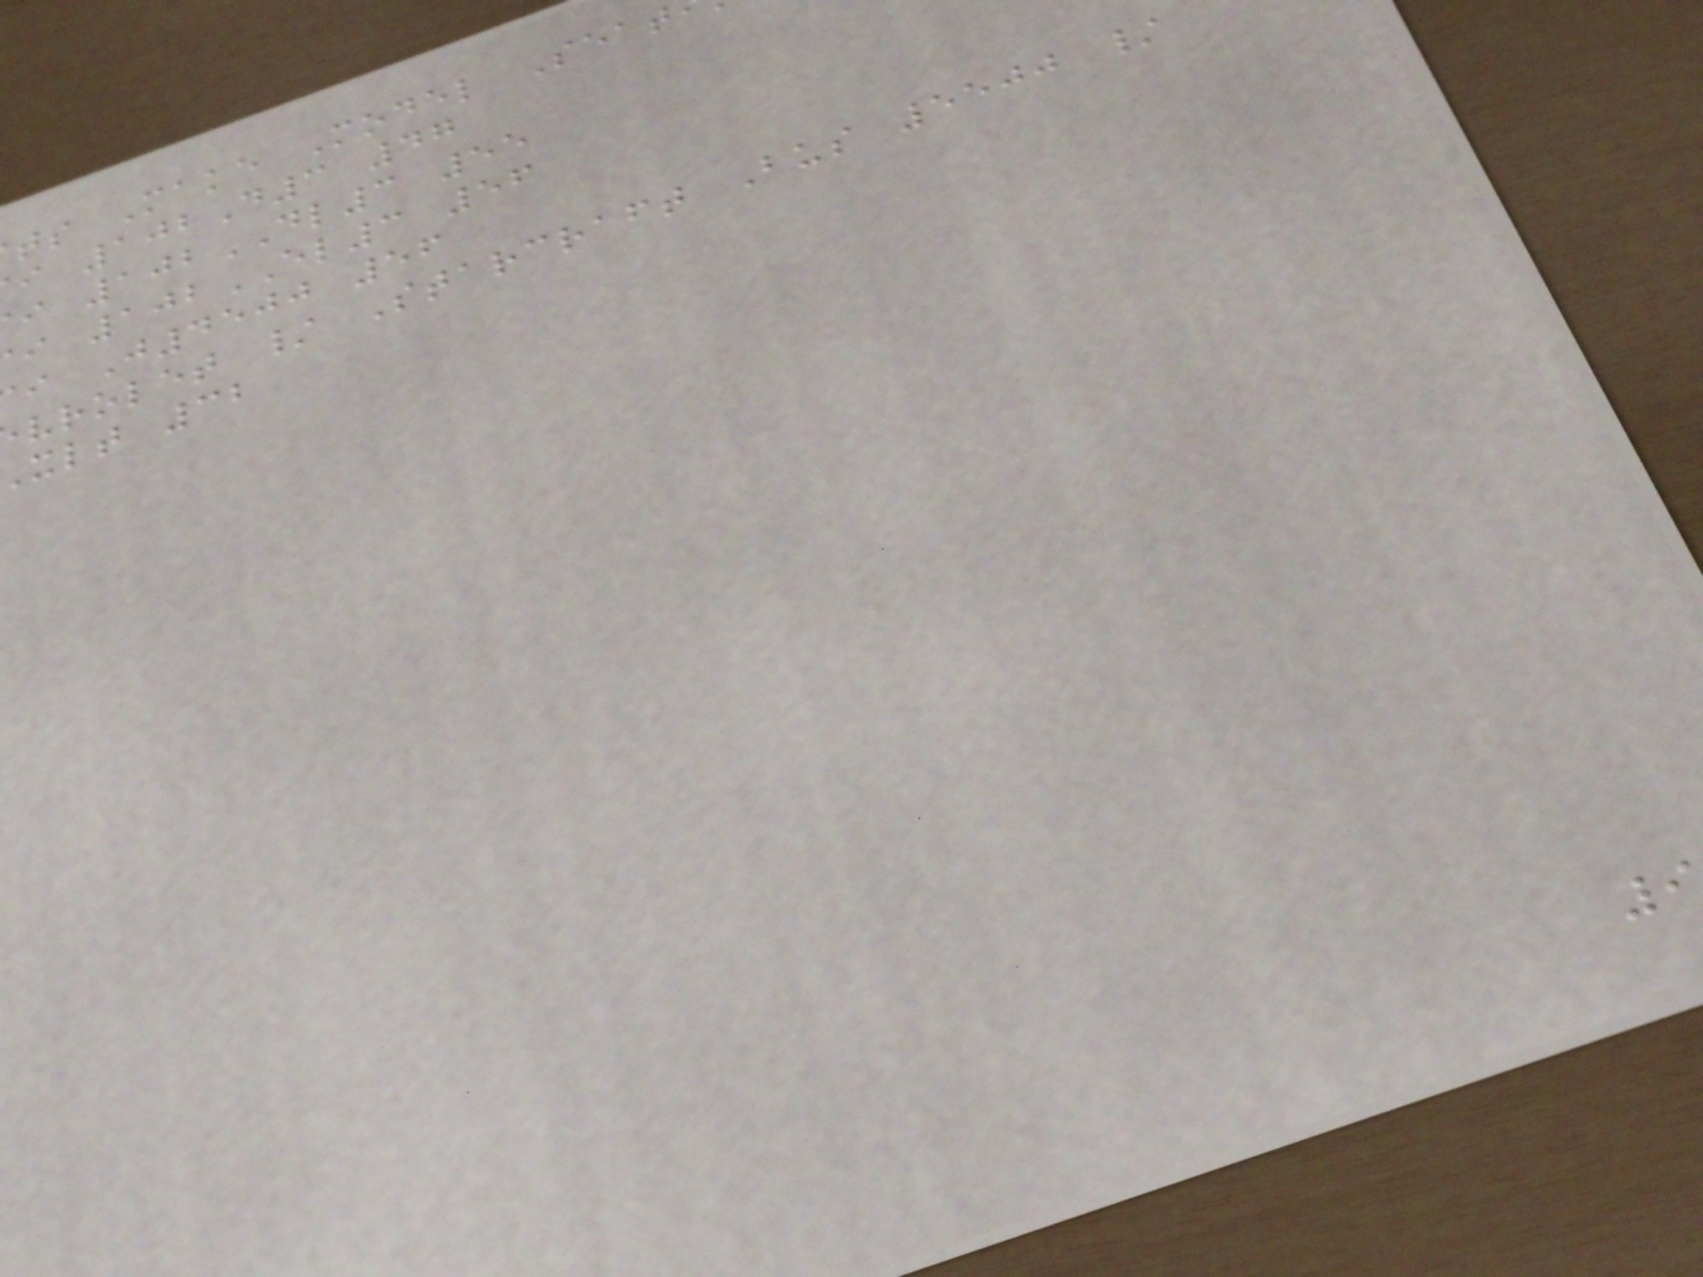ts Make Model Seat
i 102D3 47
i 102DL3 55
i 102EL3 56
i J4500 56
vrolet / Starcraft Bus 5500 /
xlt 32
